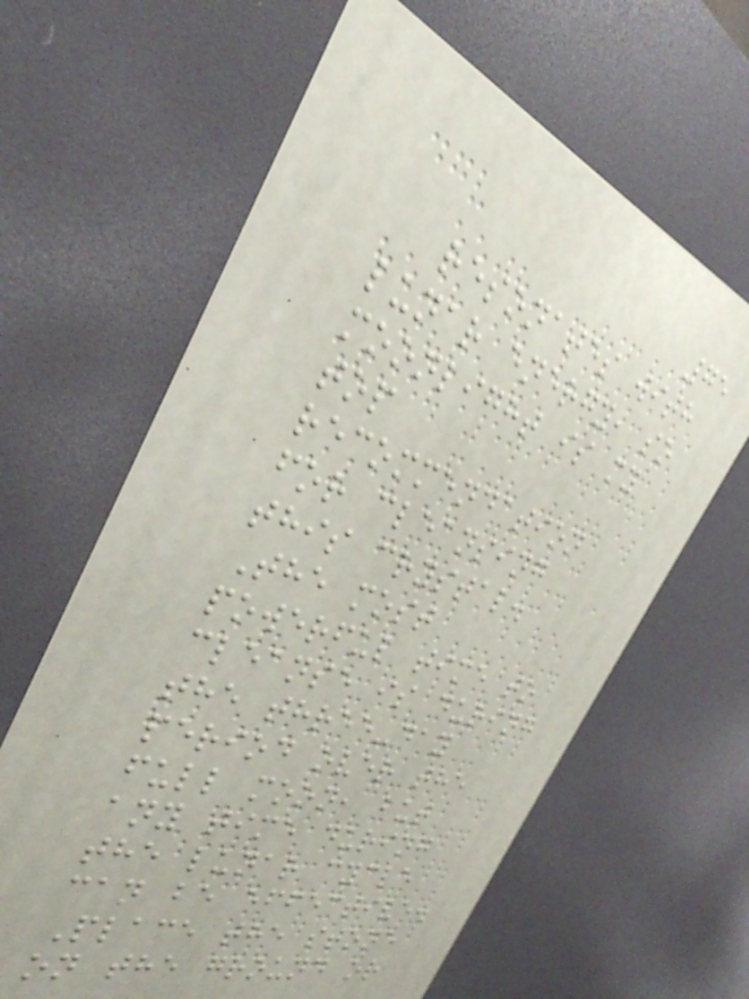75
resonates with
lunar energy, so
moonlight is my
top
recommendation
for cleansing
this crystal.
The most
powerful time to
cleanse is during
the three-day
period over the
full moon, but
any time during
the lunar cycle
can be effective.
Place the stone
on the ground or
